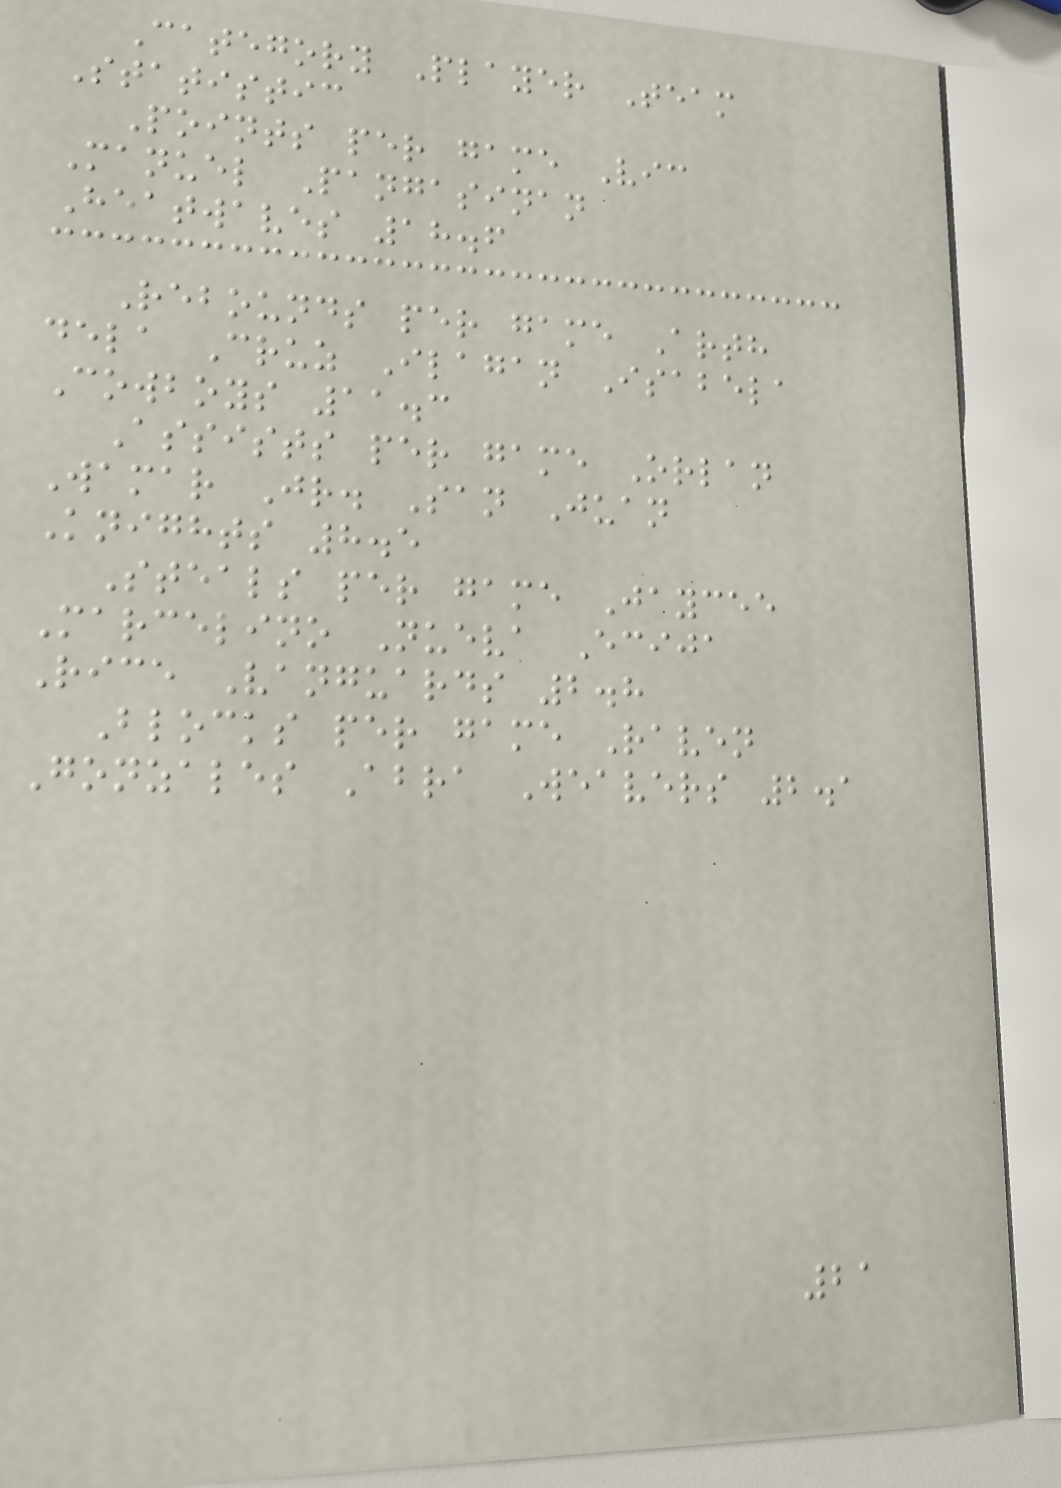Category Player Team
Statistic
Points per game Vic
Manuel Pangasinan
Heatwaves 18.6
Rebounds per game Arth
dela Cruz Ilagan Isabela
Cowboys 11.3
Assists per game Orlan
Wamar Jr. San Juan
Knights 8.5
Steals per game Jaycee
Marcelino Nueva Ecija
Rice Vanguards 2.8
Blocks per game Raven
Gonzales Abra Weavers 2.1
21
